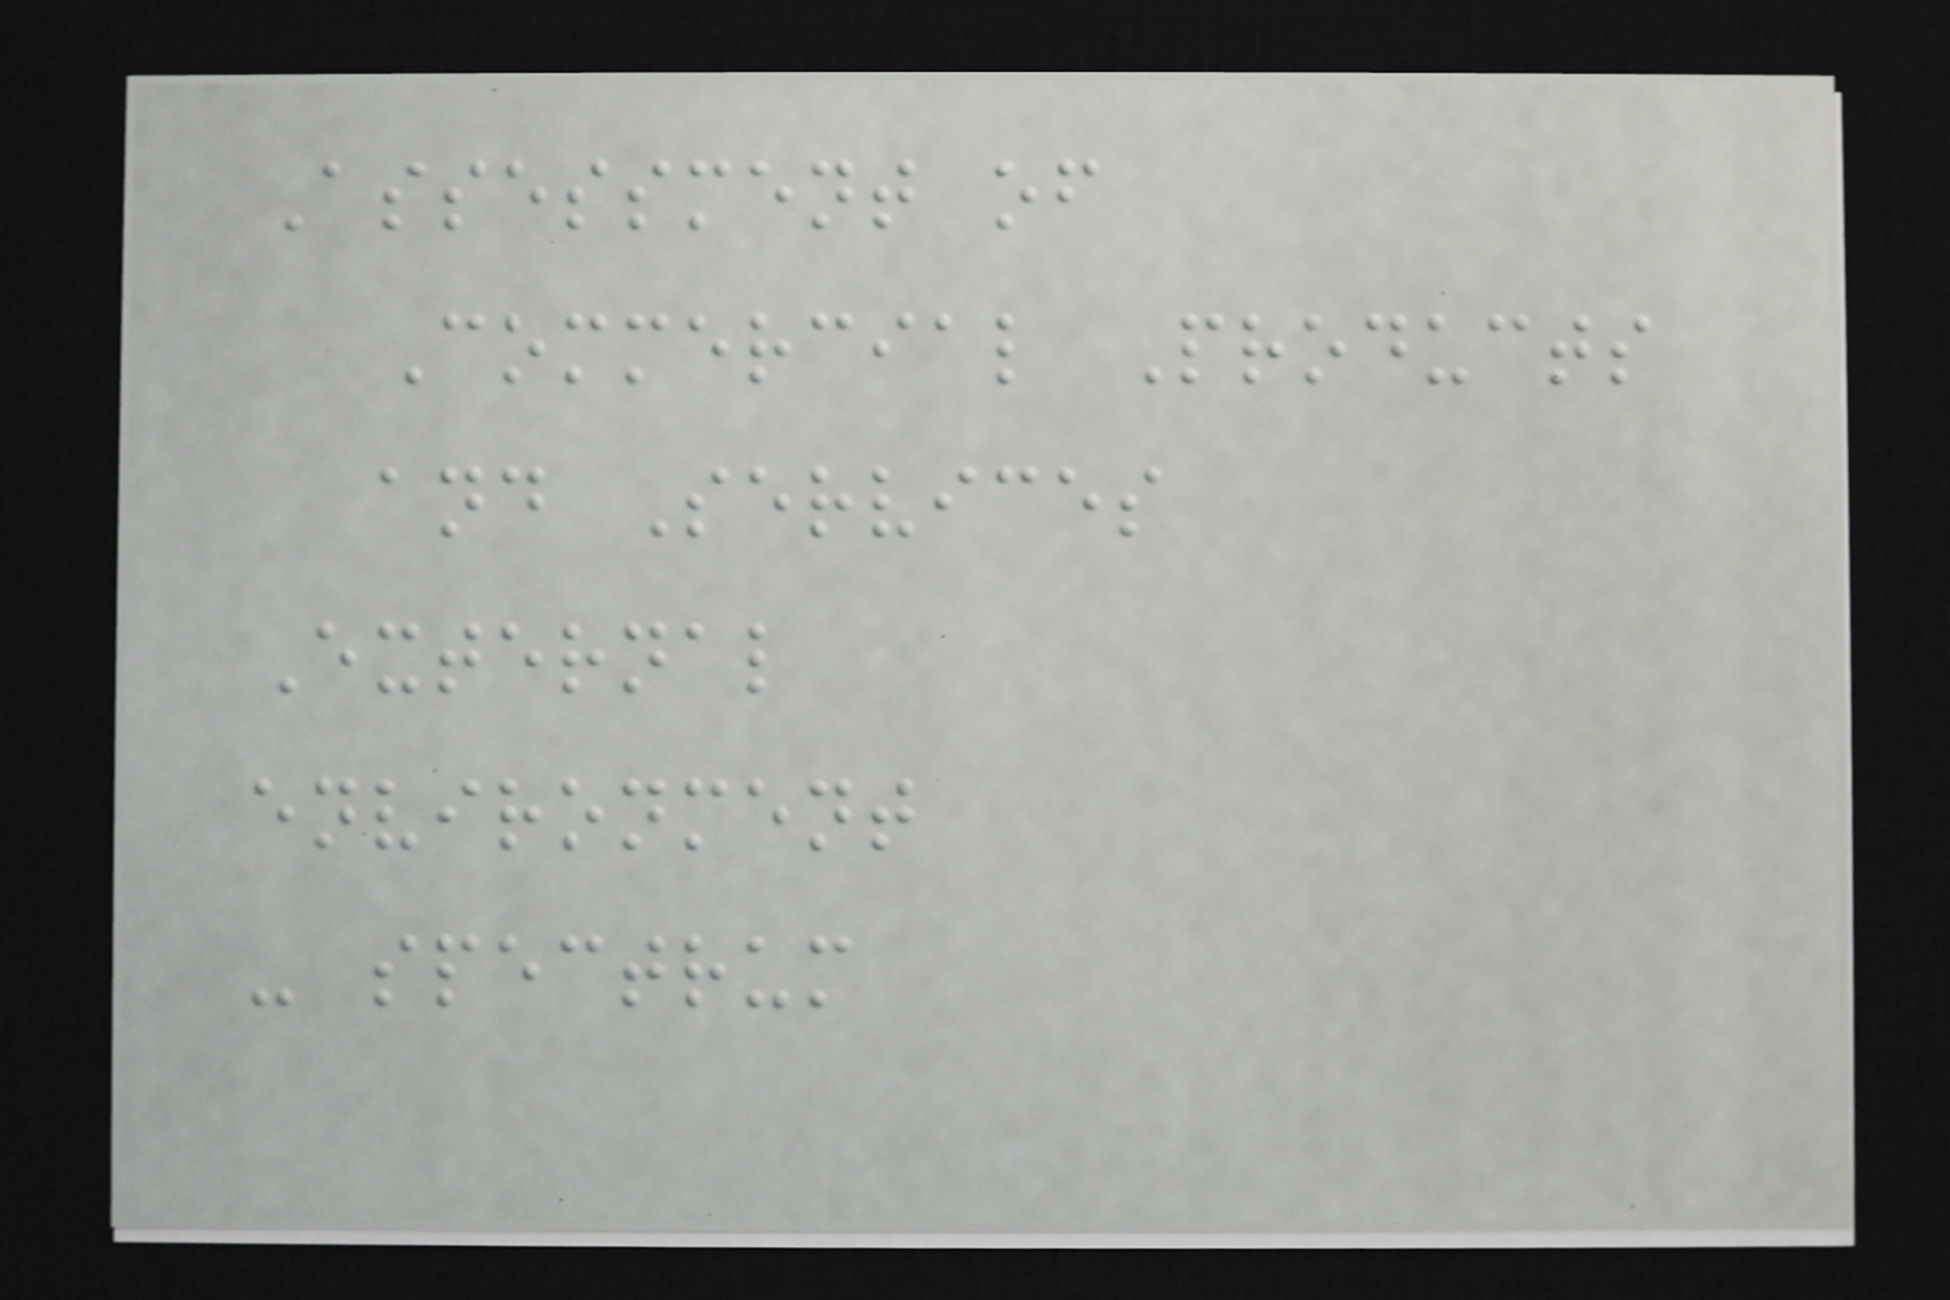Assessment of
Commercial Products
and Services
External
environment
- spectrum
